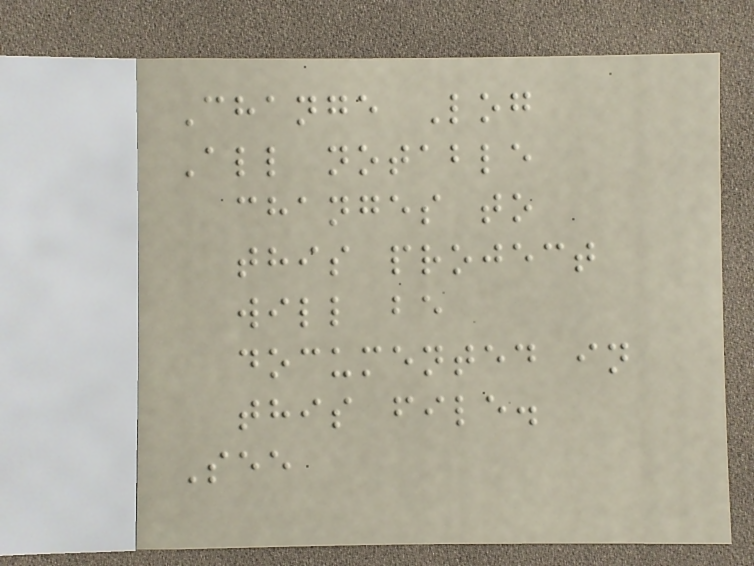Change Log
All notable
changes to
this project
will be
documented in
this file.
See
